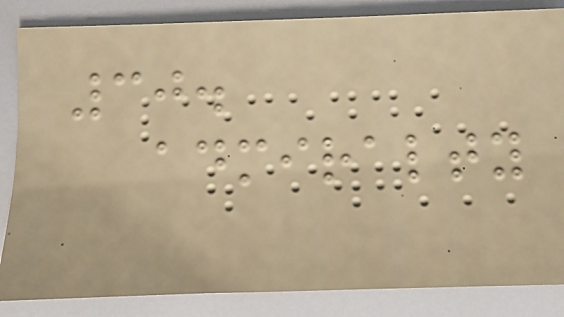30.
admiralty
